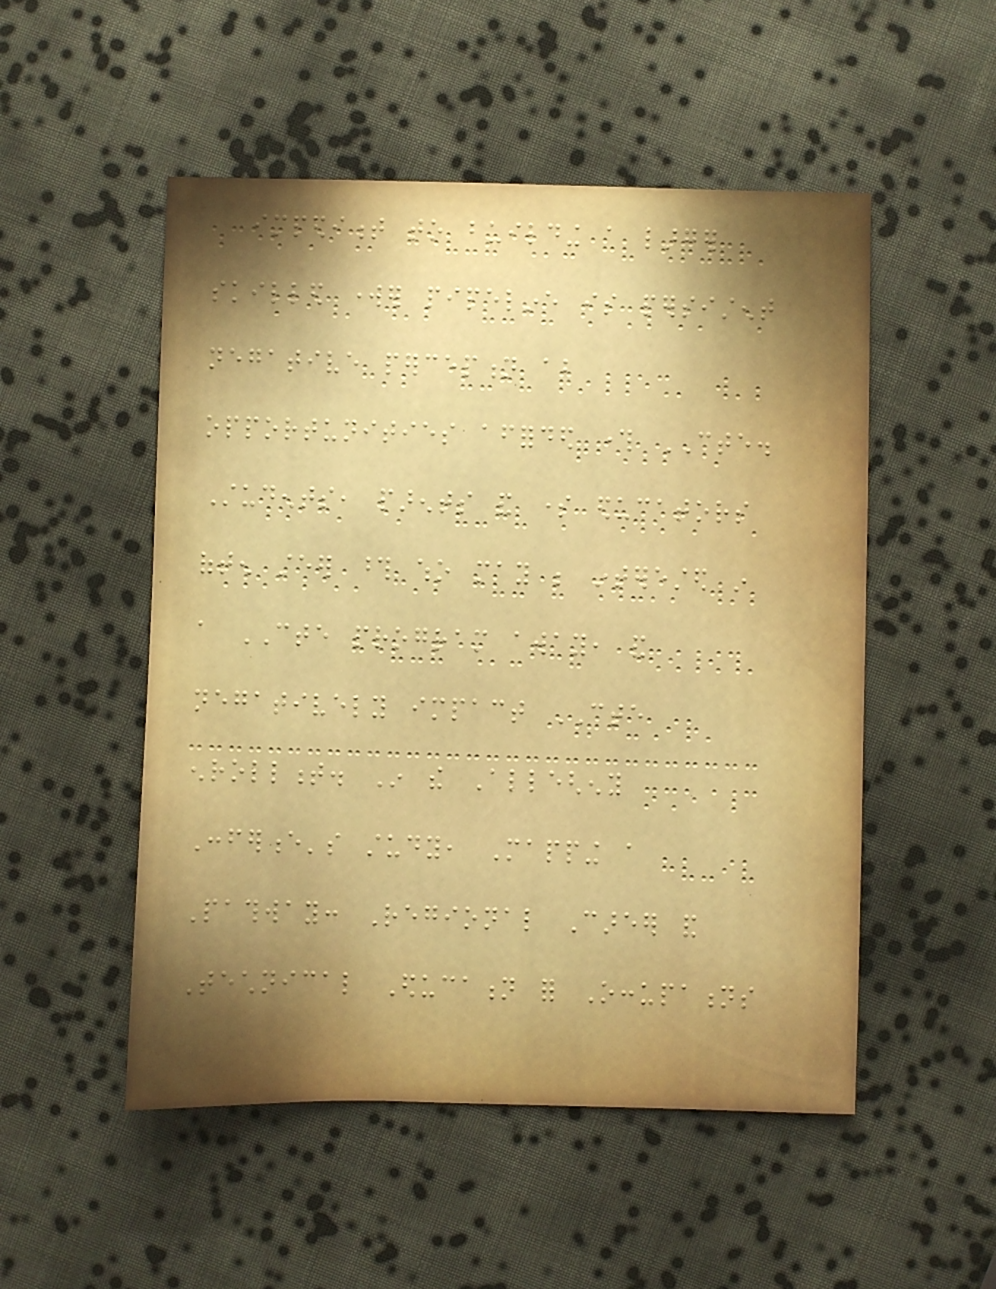impediment to building a larger
skilled worker pipeline is persistent
negative perception about
opportunities afforded through CTE.
Students, parents and some educators
often steer those who may be interested in
a CTE program away, and
negatively impact CTE
enrollment. In the Allegheny
Conference's study, Mapping a
Pathway: Regional Career and
Technical Education for Occupations
